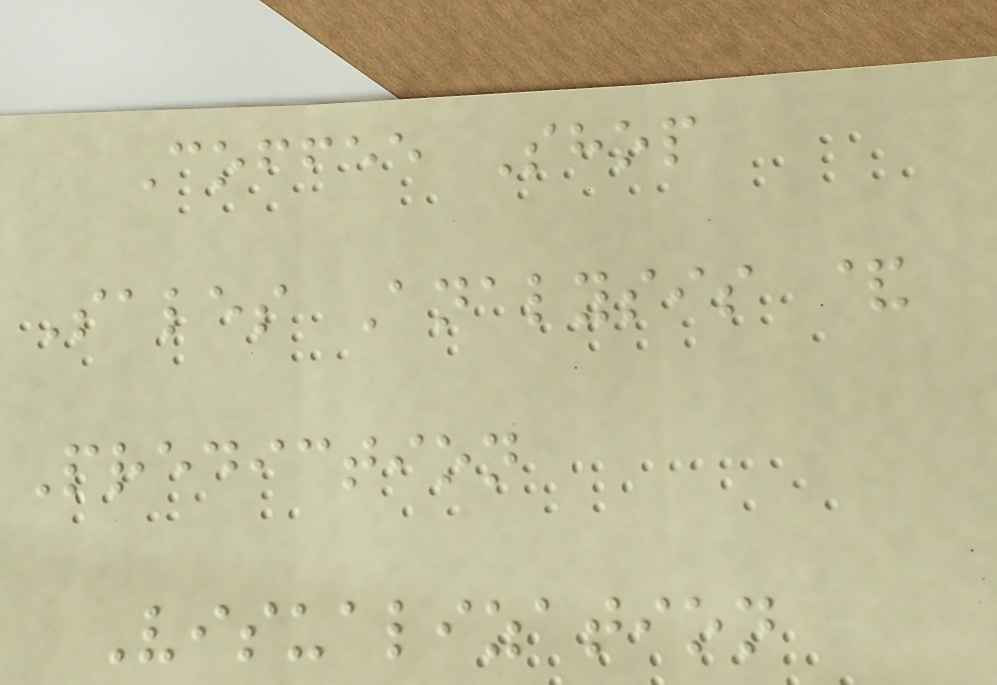Coffee Shop
Sales Analysis &
Prediction
Visualization
